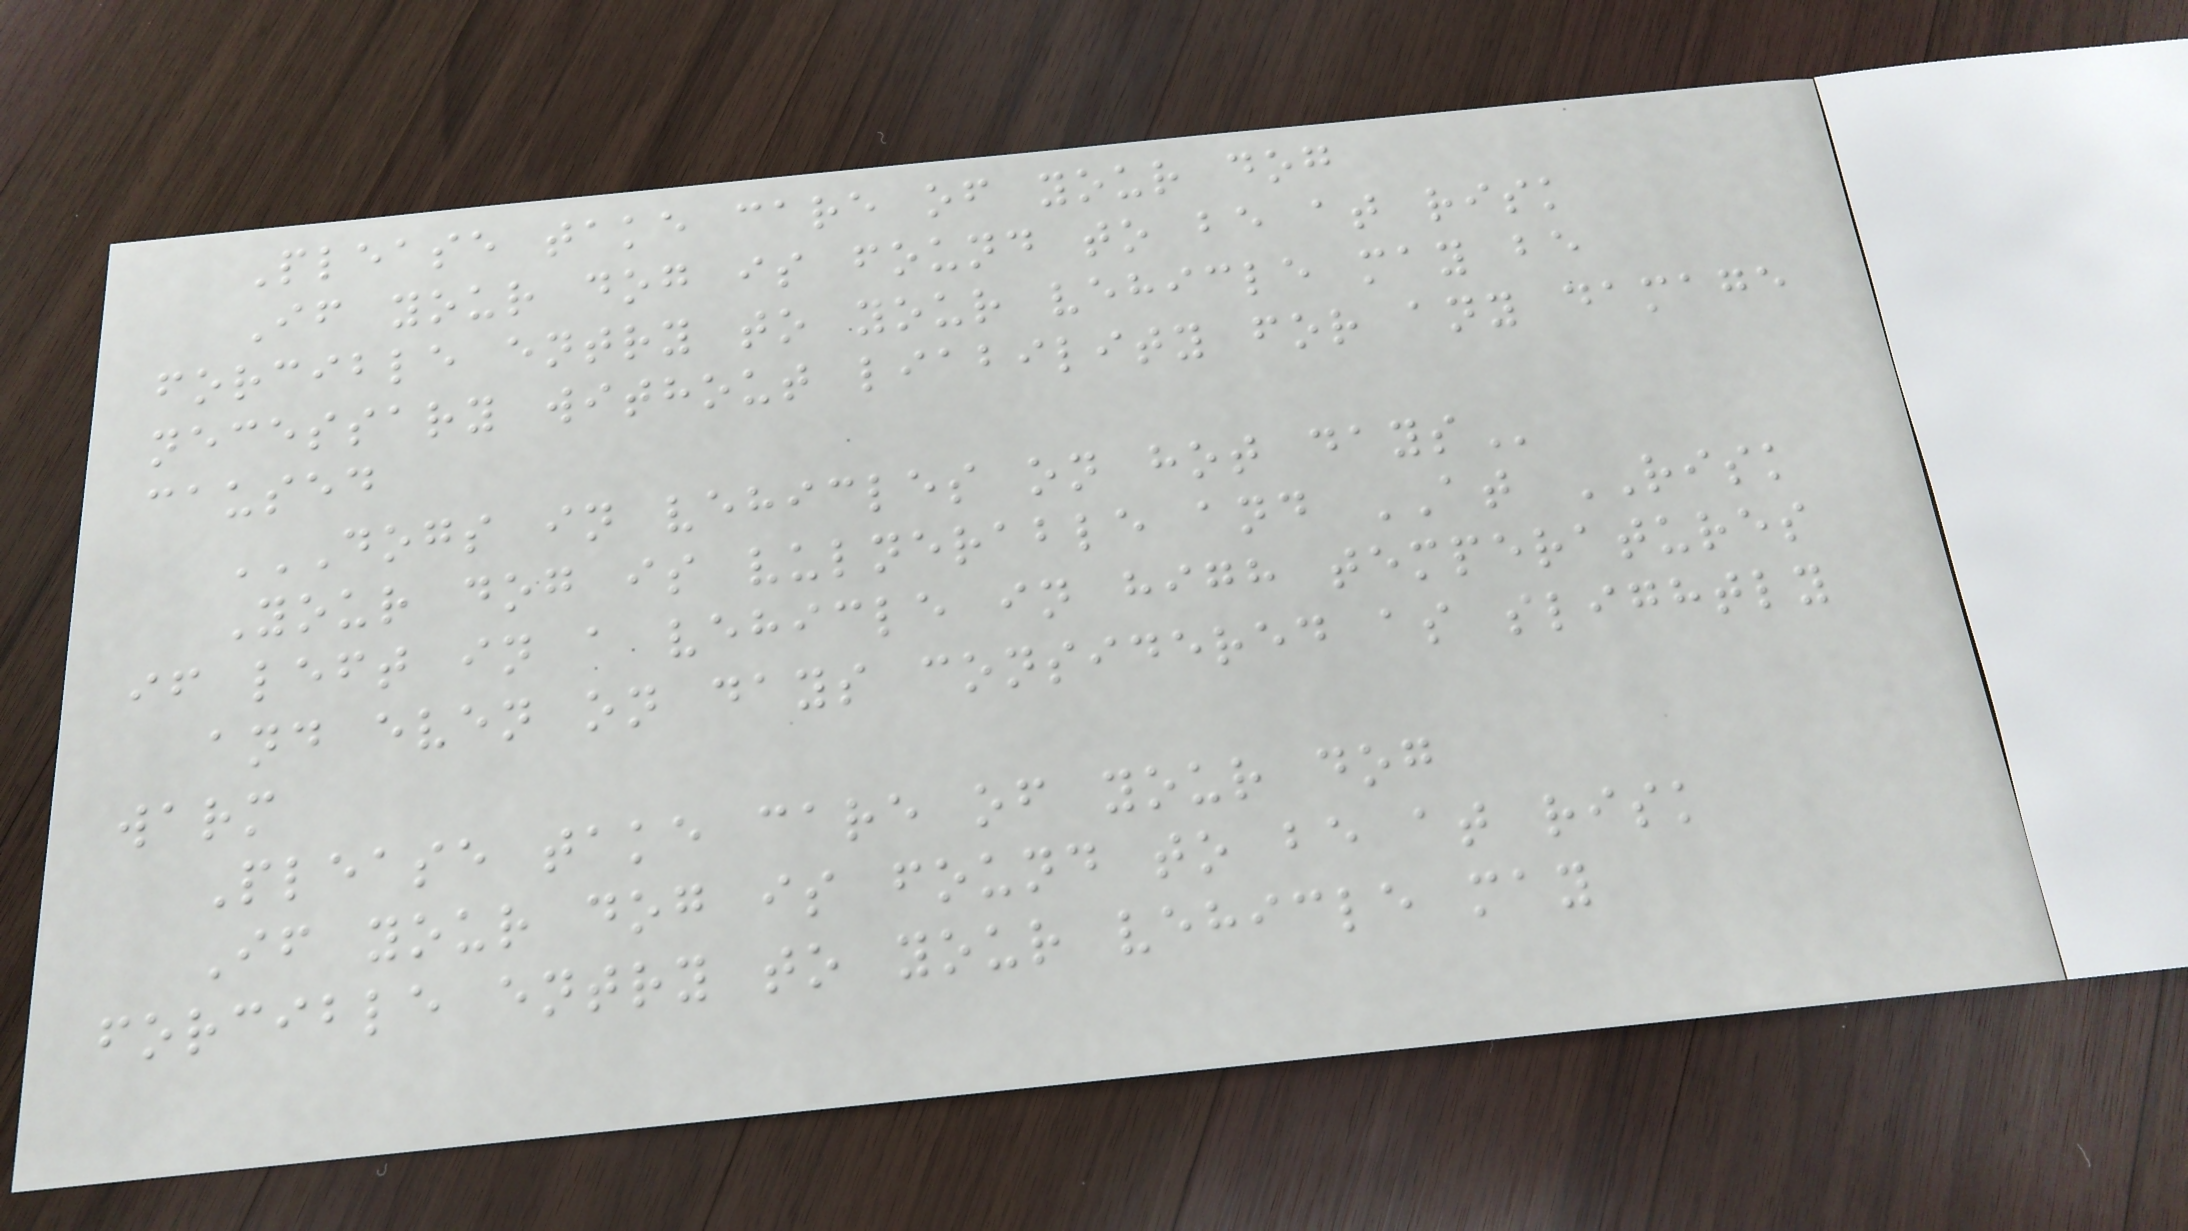Please take care of your dog
If your dog is found to be at risk
forcible entry to your vehicle may be
necessary without liability for any damage
caused
DOGS IN VEHICLES ON HOT DAYS
Your dog is vulnerable and AT RISK
if left in a vehicle in high temperatures
and even on days considered as slightly
warm
Please take care of your dog
If your dog is found to be at risk
forcible entry to your vehicle may
